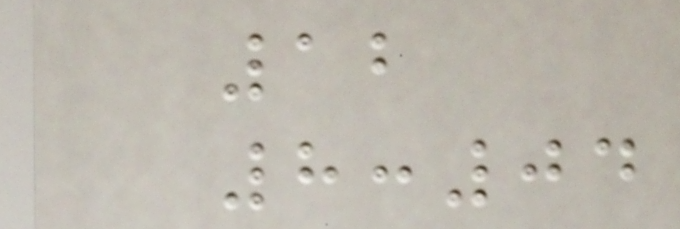12
8:04
